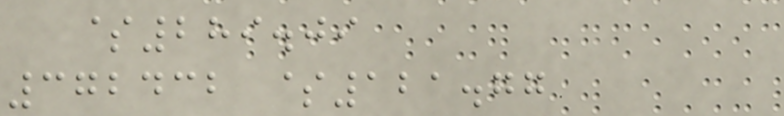$289.09
372432 $121.77
